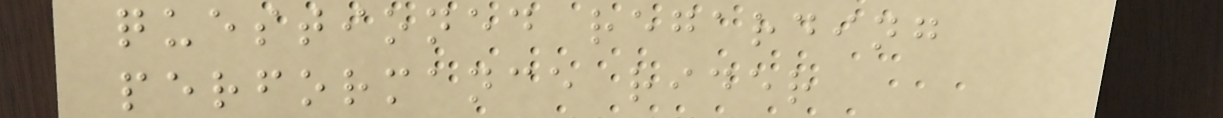questioned regarding
performance rider
